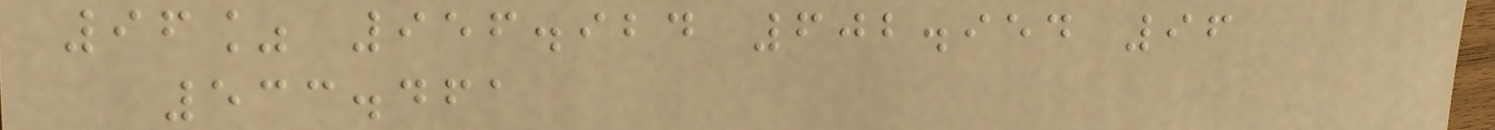96% 956.924 602.954 96
533.461
